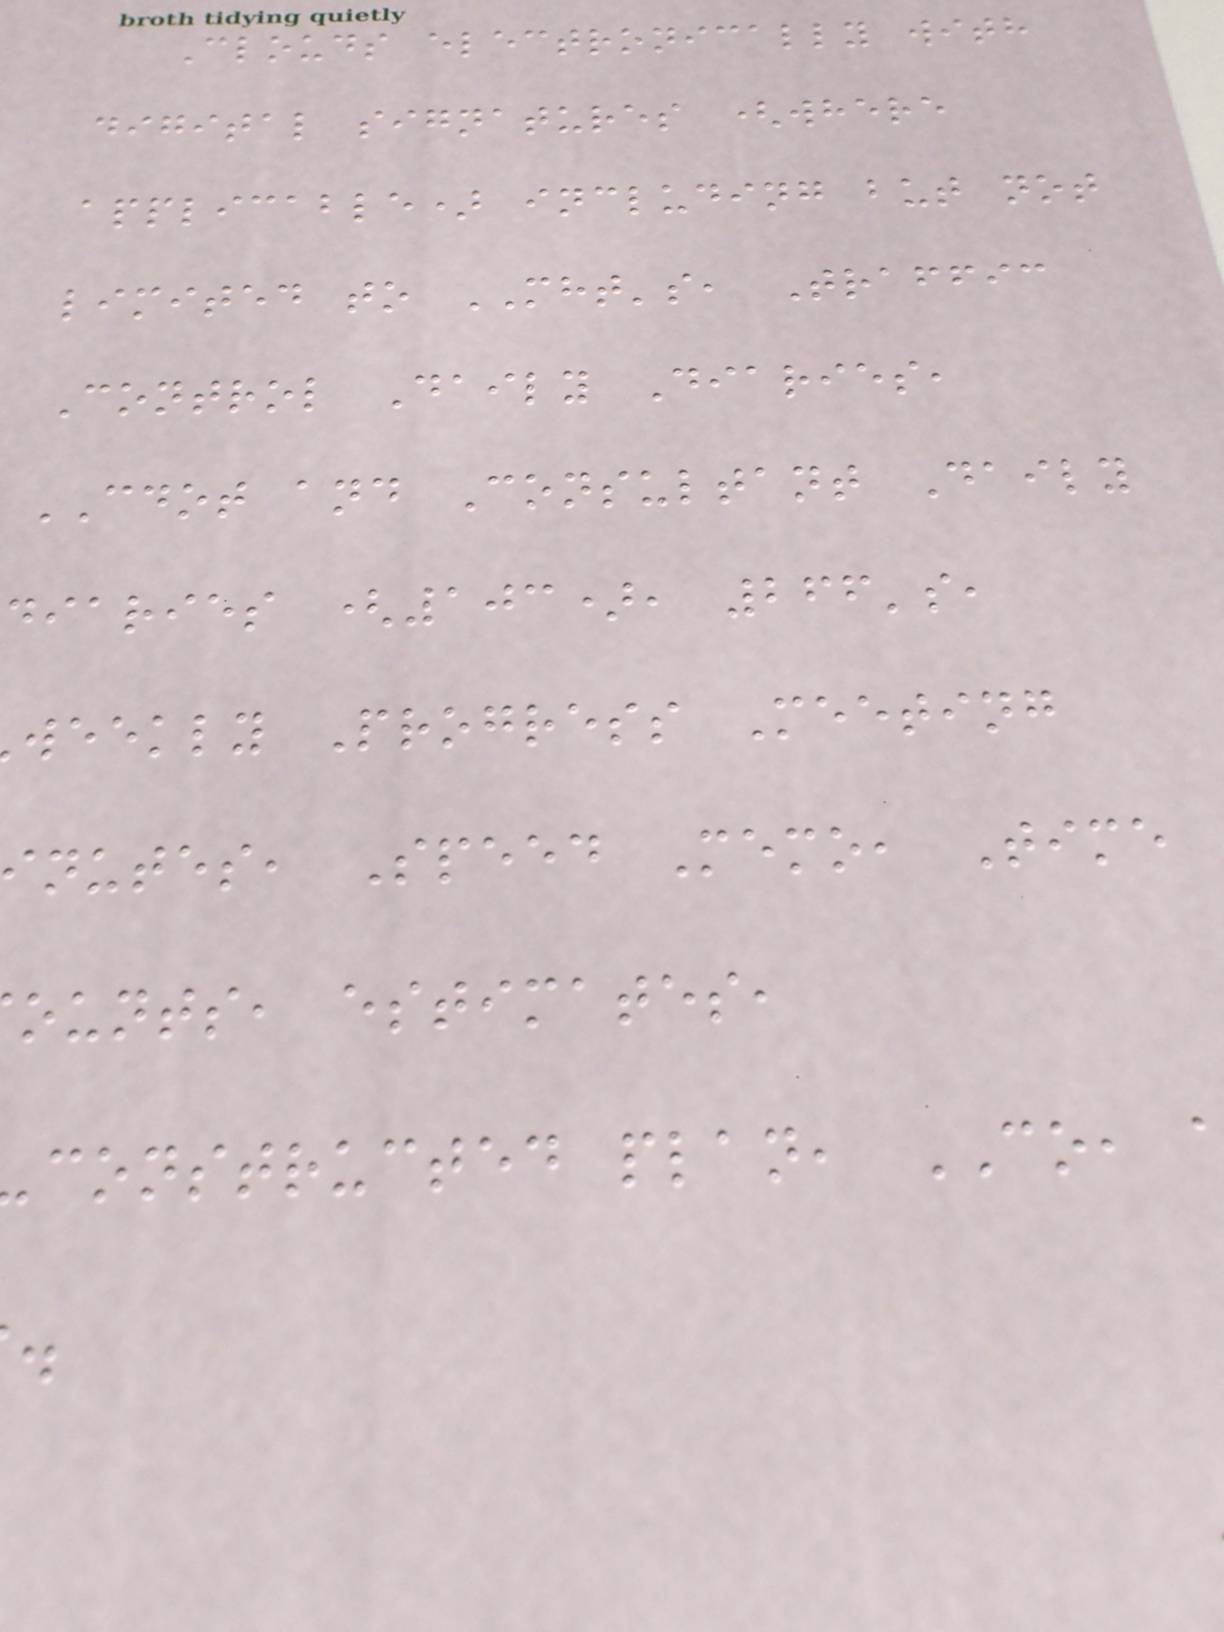Clouds electronically with
digital signatures (where
applicable) including but not
limited to MHT's, Traffic
Control Daily Diaries,
CDOT and Consultant Daily
diaries (103), 266's,
weekly Progress Meeting
nutes, Speed Memo, Time
ounts, estimates,
constructed plan, CO,
